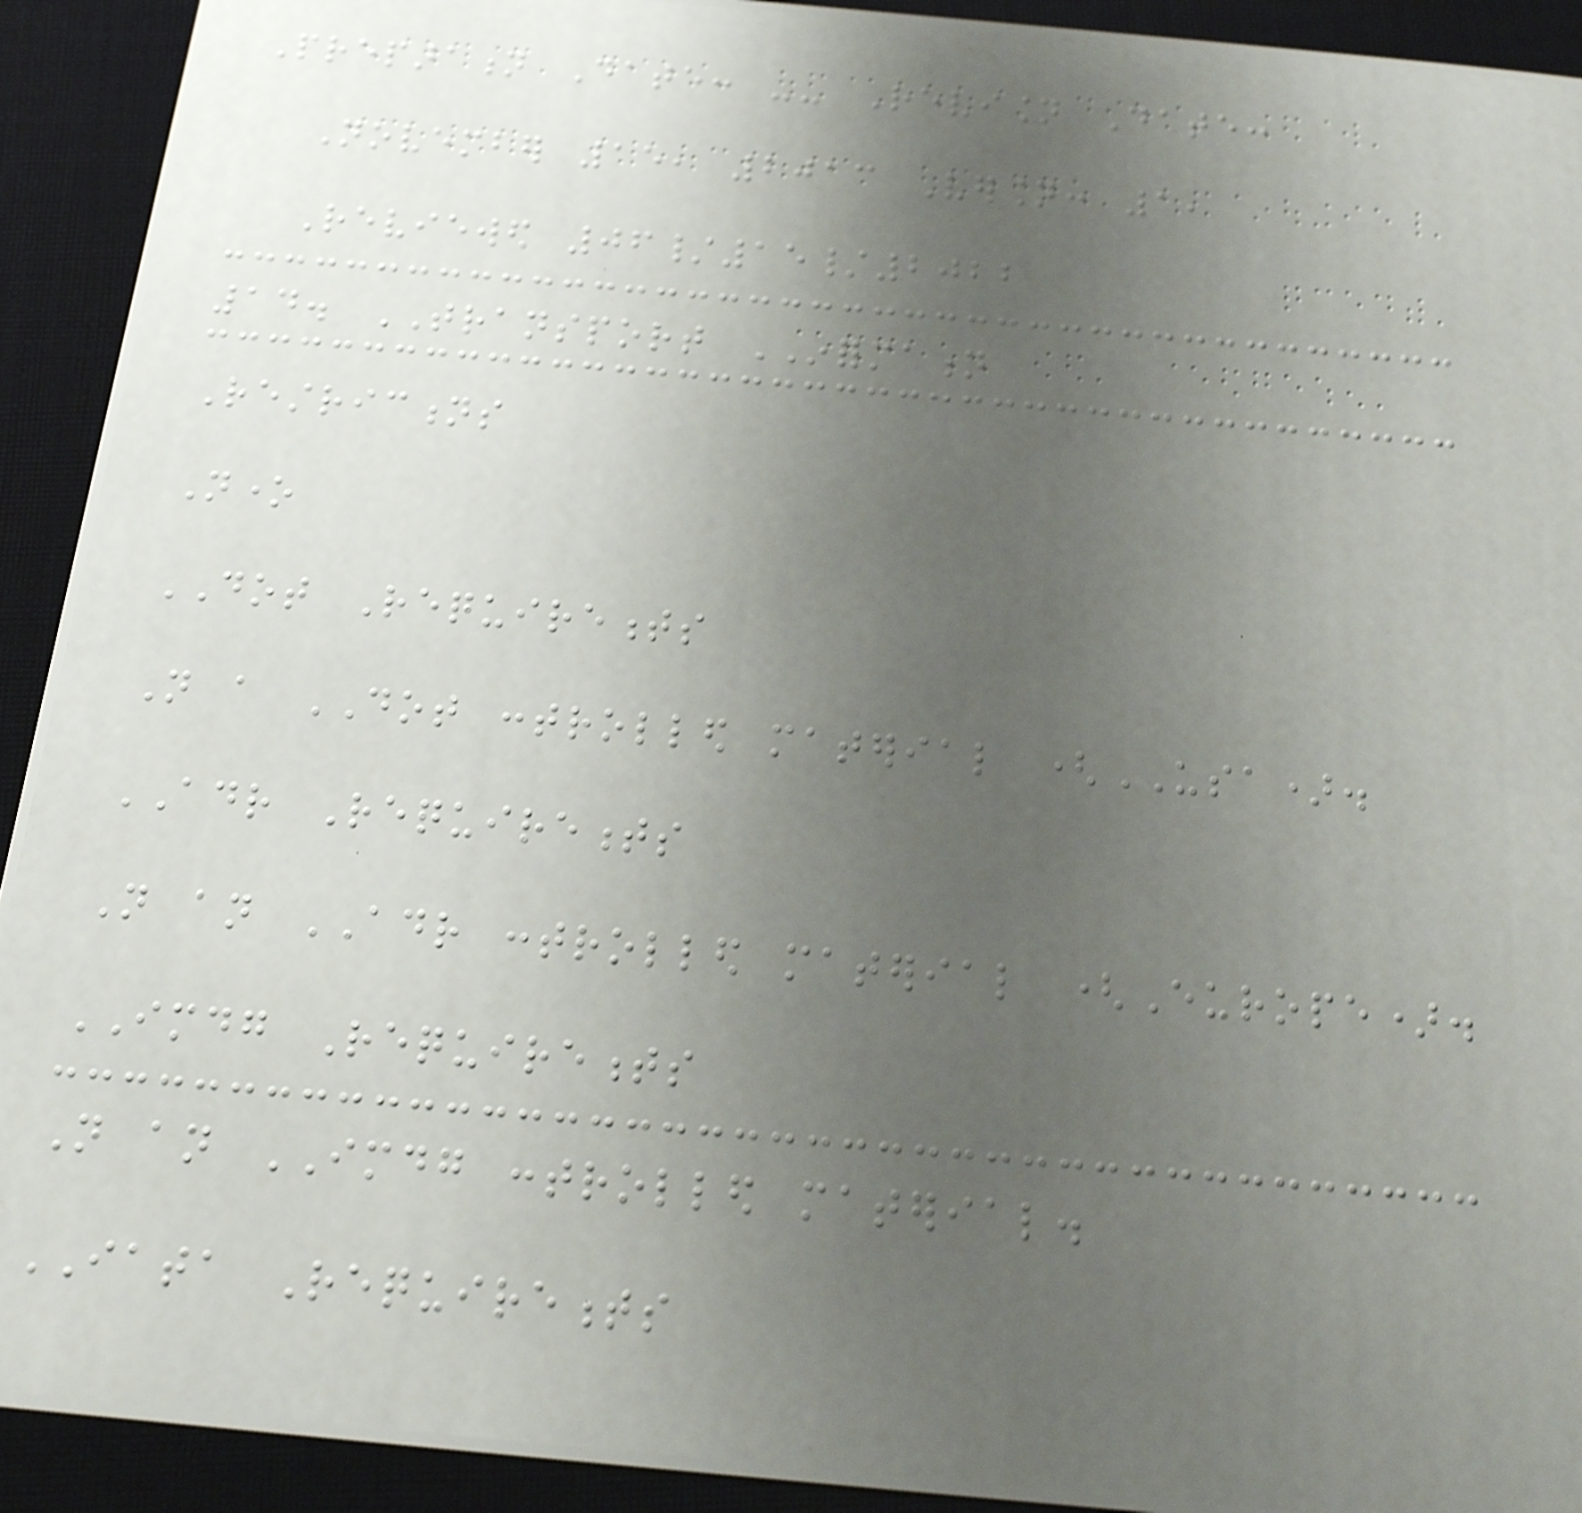Preparation Date: -- Revision Date:
November 15, 2013 Version: 1,
Reviewed 06/15/2022
14. TRANSPORT INFORMATION
Restrictions
None
DOT Requirements
Not a DOT controlled material (USA).
ADR Requirements
Not an ADR controlled material (Europe).
IMDG Requirements
Not an IMDG controlled material.
IATA Requirements
